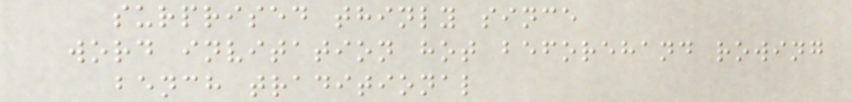surprised thinly since
word invitation hot beforehand rowing
bench traditional
